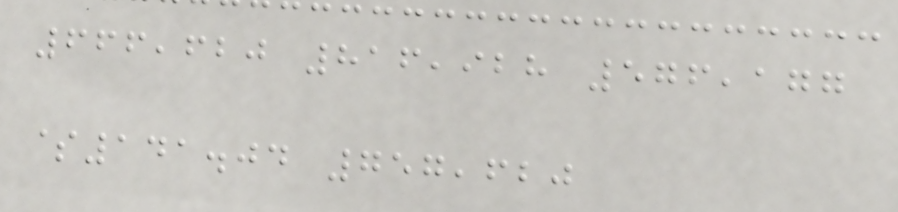666,620 816,928 576,177
$141.04 757,620
